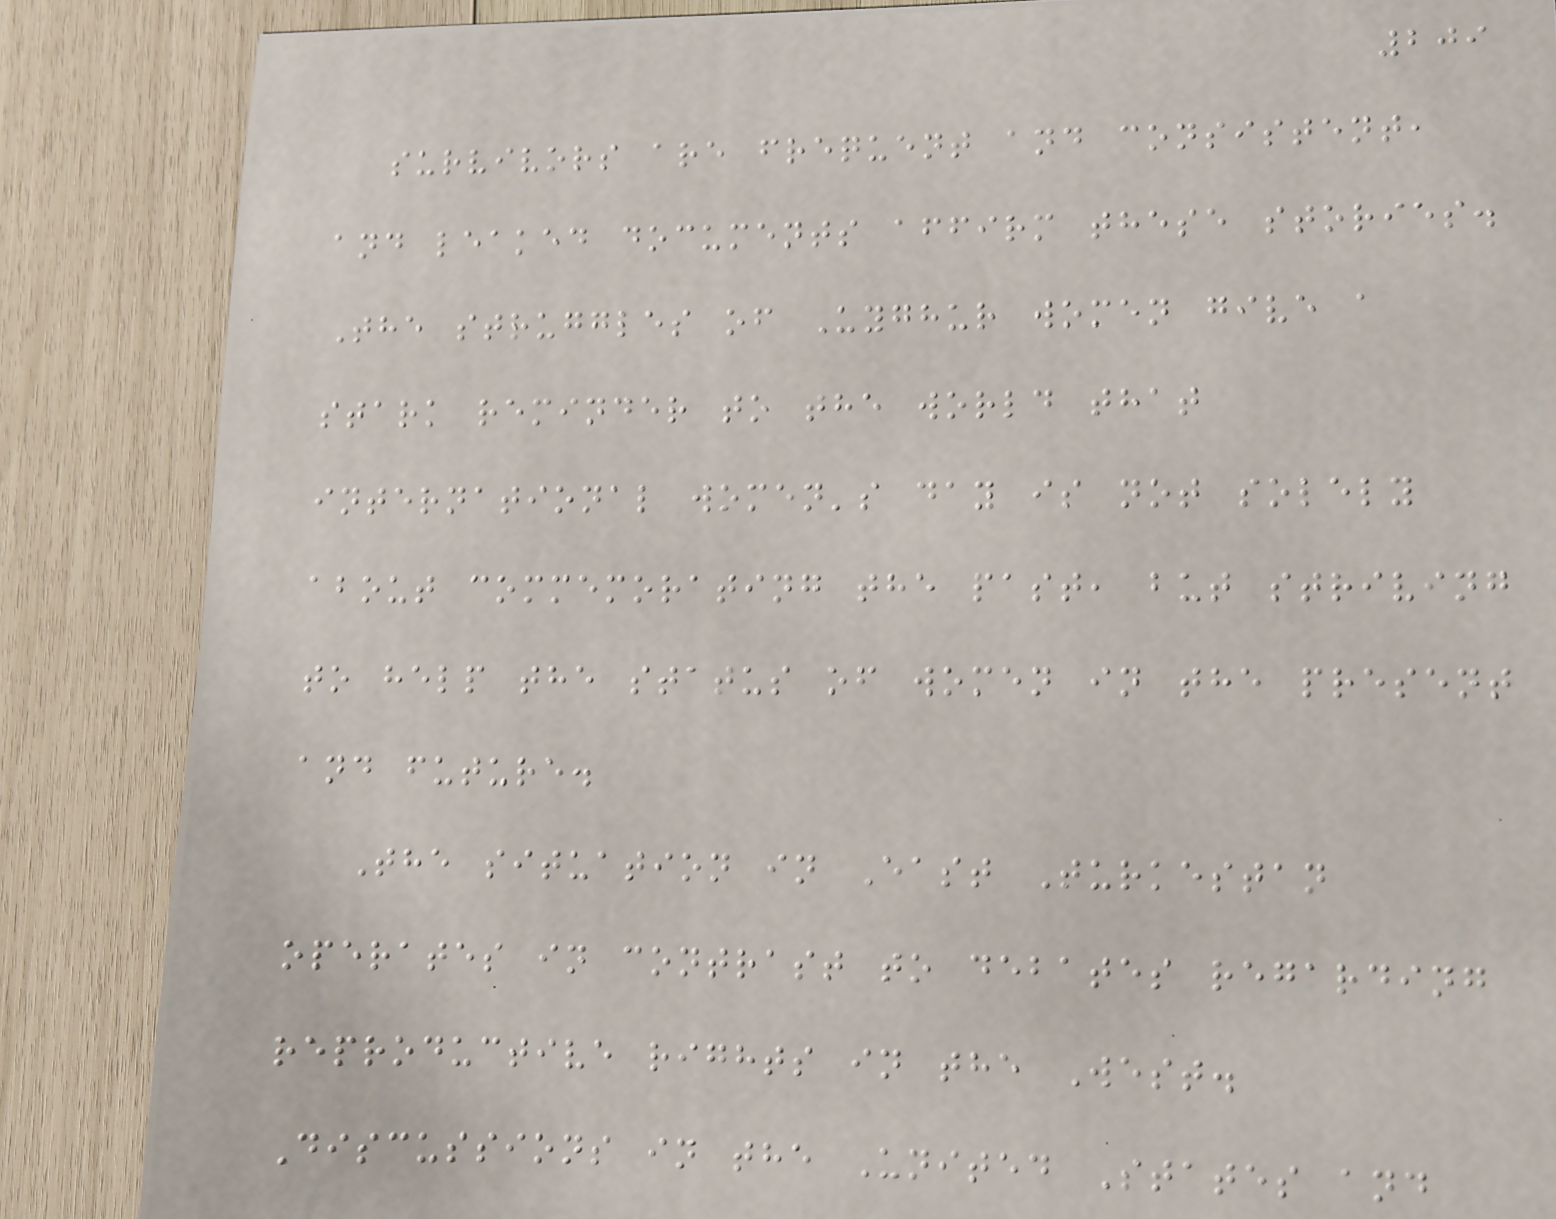209
survivors are frequent and consistent,
and leaked documents affirm these stories.
The struggles of Uyghur women give a
stark reminder to the world that
international women's day is not solely
about commemorating the past, but striving
to help the status of women in the present
and future.
The situation in East Turkestan
operates in contrast to debates regarding
reproductive rights in the West.
Discussions in the United States and
